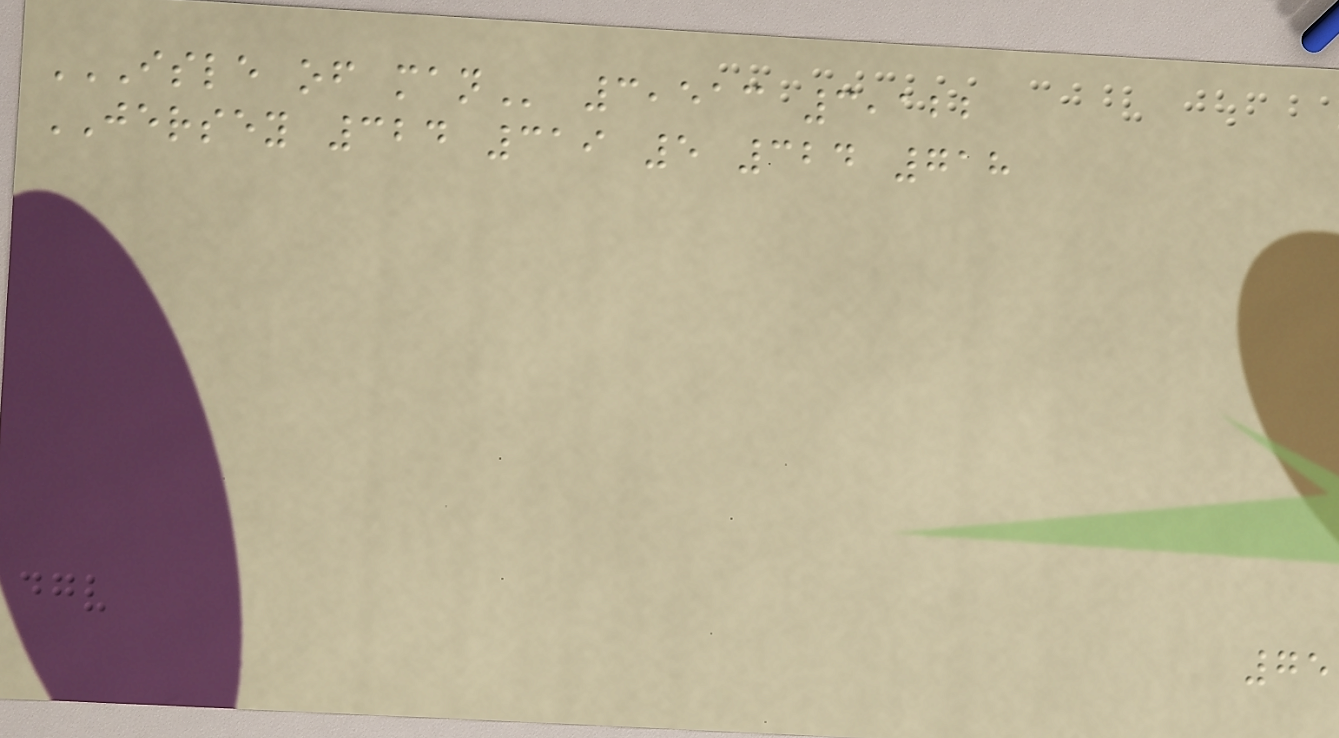ISLE OF MAN 3,513 3,122
JERSEY 324 319 5 324 718
75
